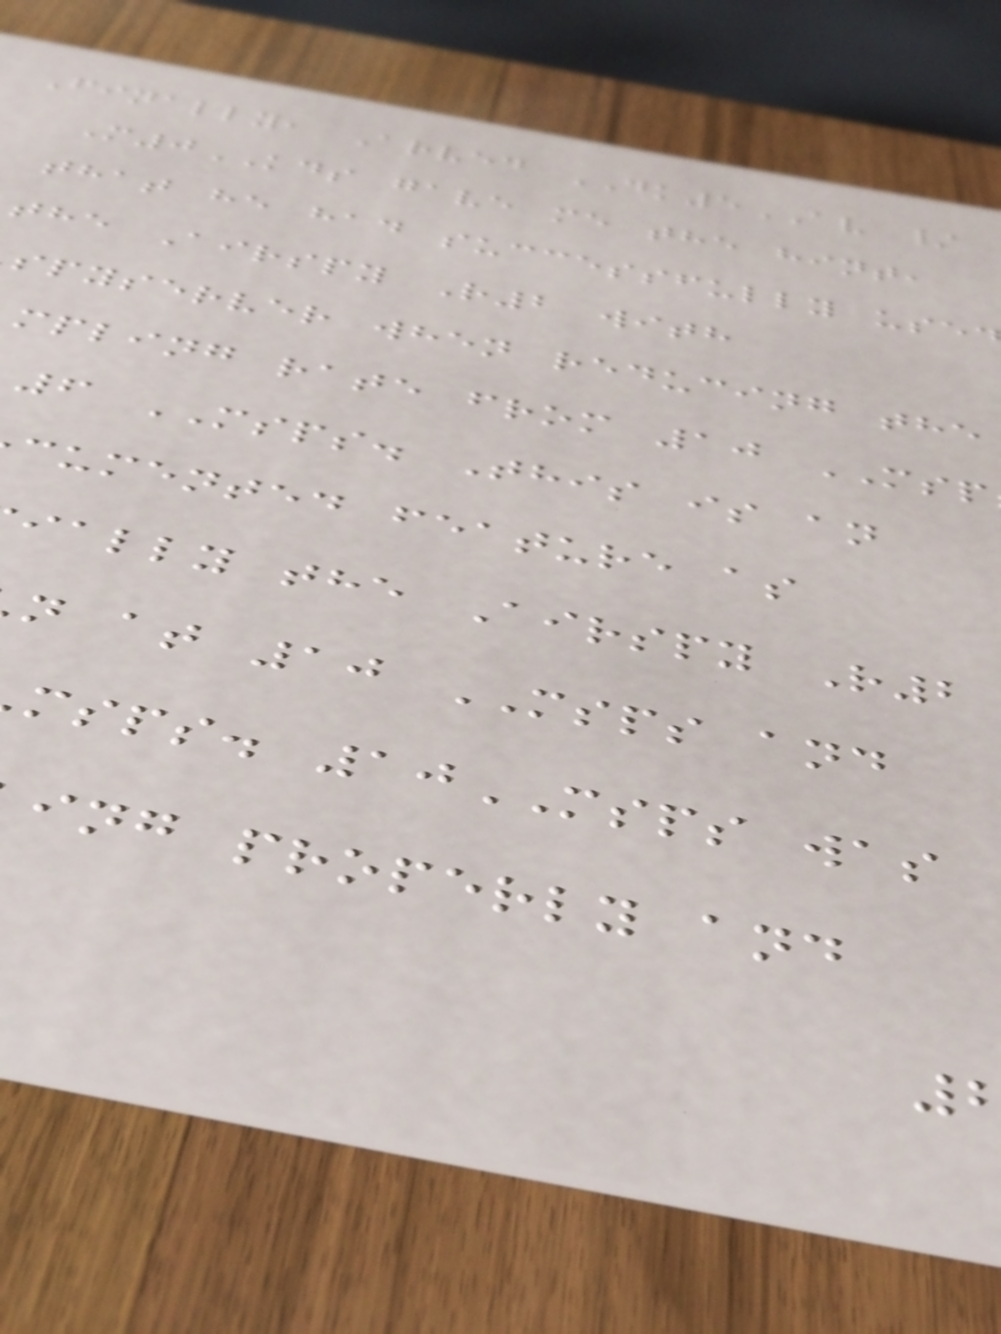Finally, Arved DK5AV /
M0KDS gave me the hint,
that he had successfully use
the Airspy R2 with
spyserver when reducing the
mpling rate from 10 MSP
6 MSPS. This is an
cumented feature as
ially the Airspy R2
n at 10 MSPS and
msps. 10MSPS was
ing properly and
